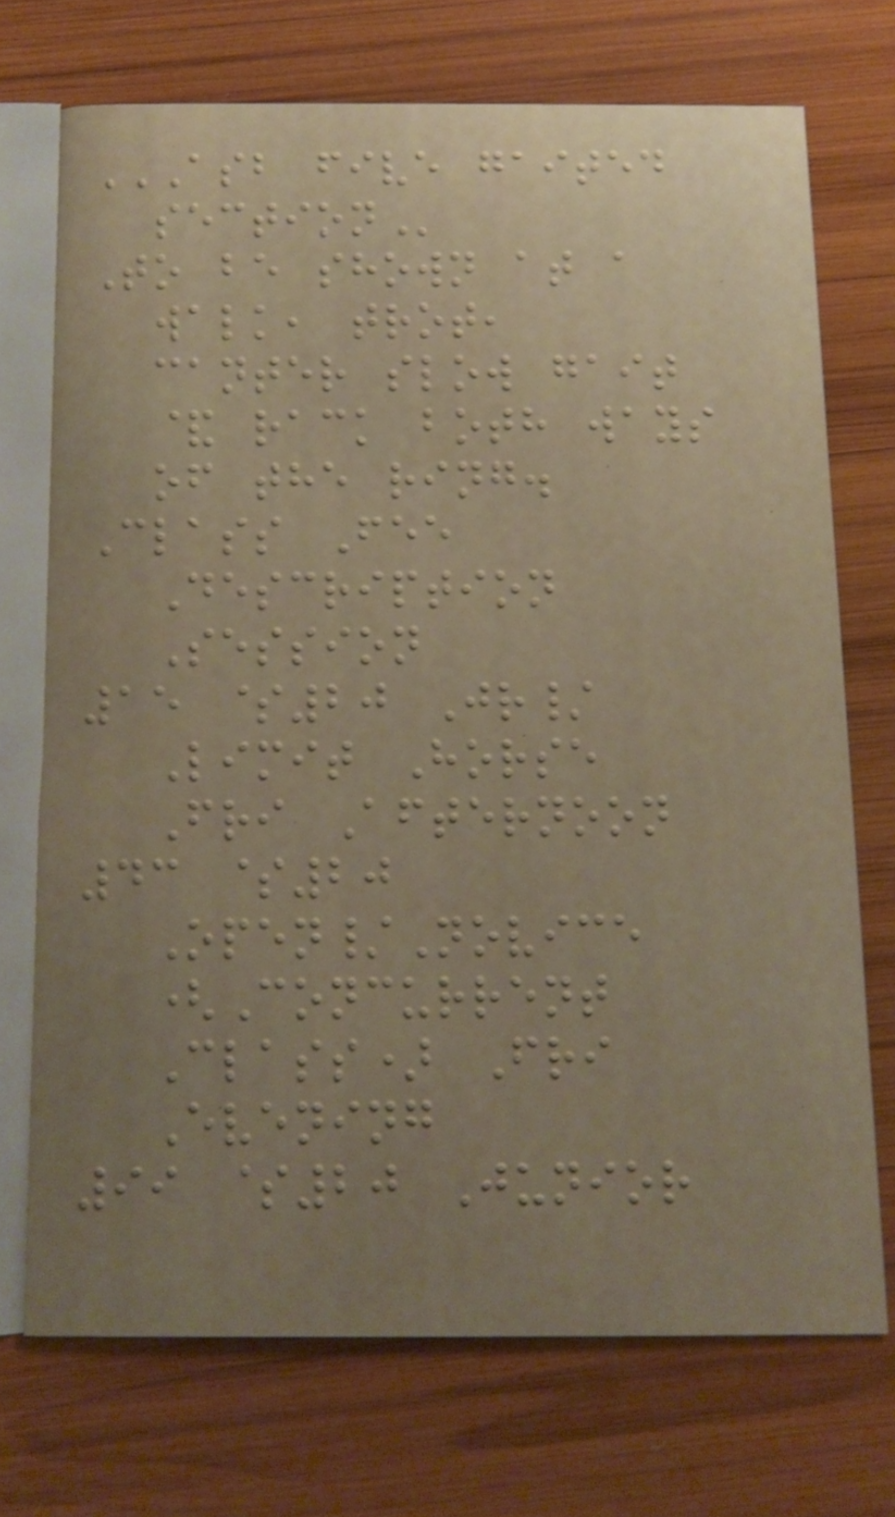ASB FIVE GAITED
SECTION
To be shown at a
walk, trot,
canter slow gait
& rack both ways
of the ring.
Class Fee
Description
Session
15 $20 Jr/
Limit Horse
Fri Afternoon
43 $20
Open/Novice
(Concurrent
Class) Fri
Evening
99 $20 Junior
